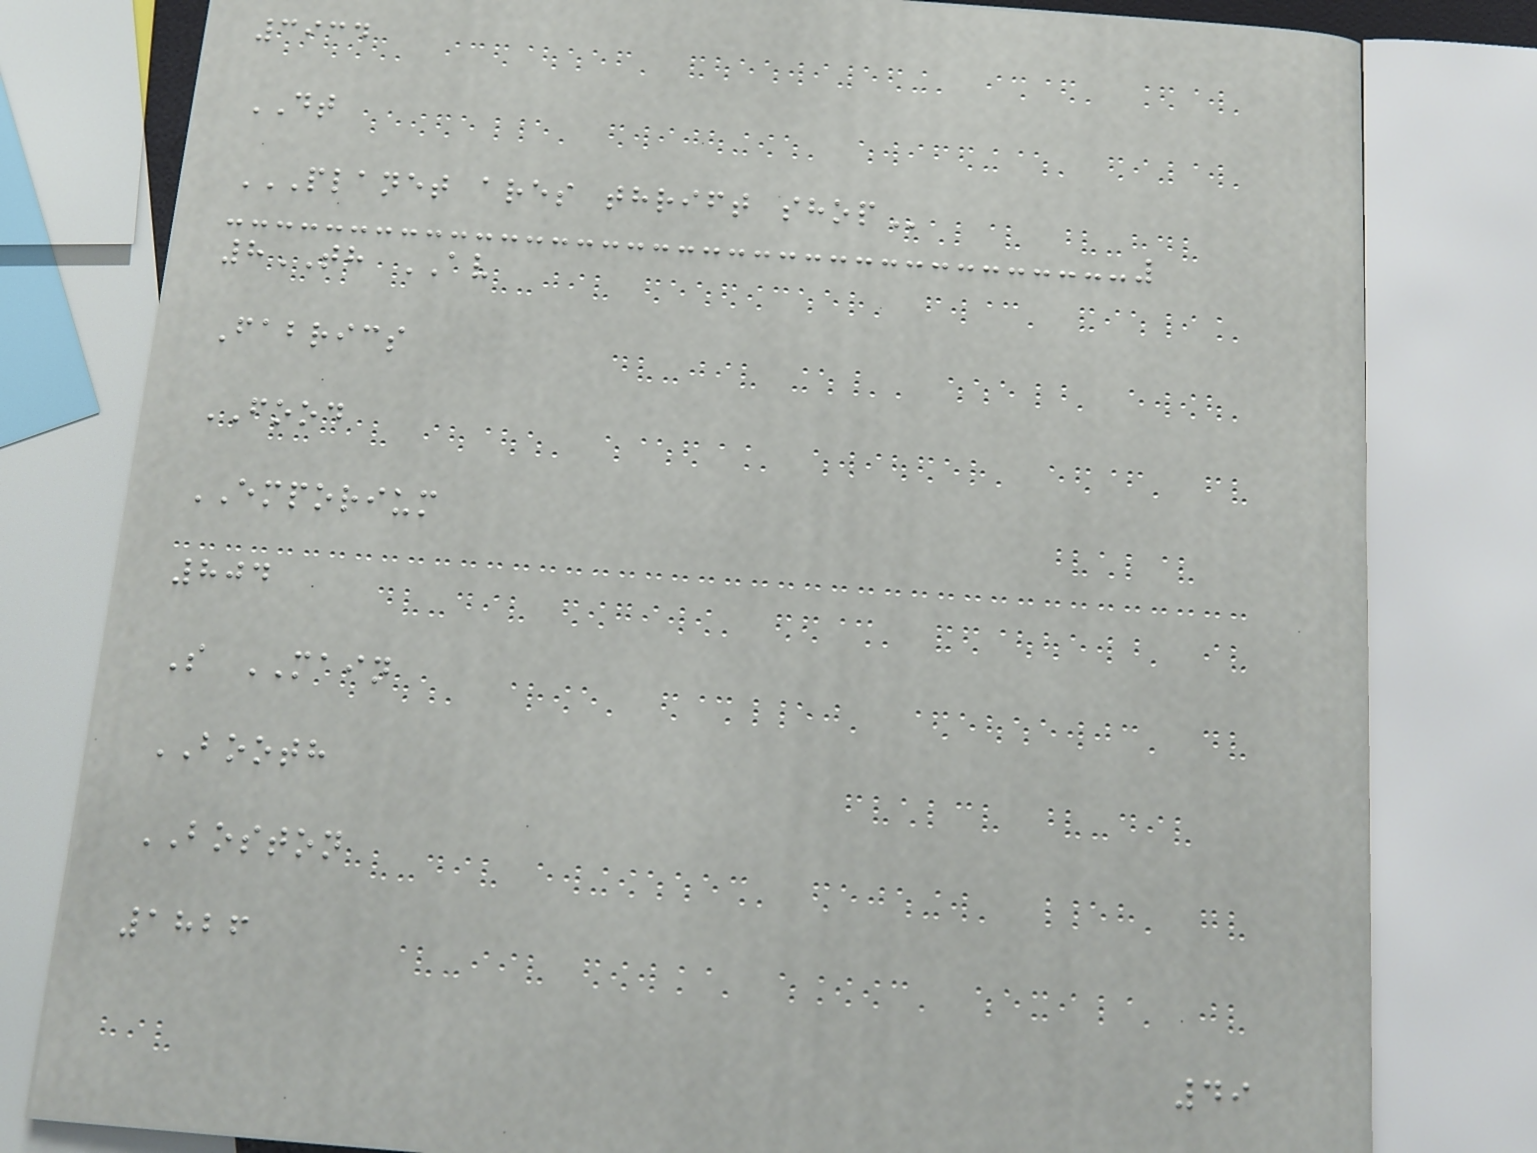3934
DT
PLANET ARES THRIFT SHOP
8TH AV
Fabrics
FOOD
EMPORIUM
804
S MAIN
BOOTH
BOSTON
1826
49
